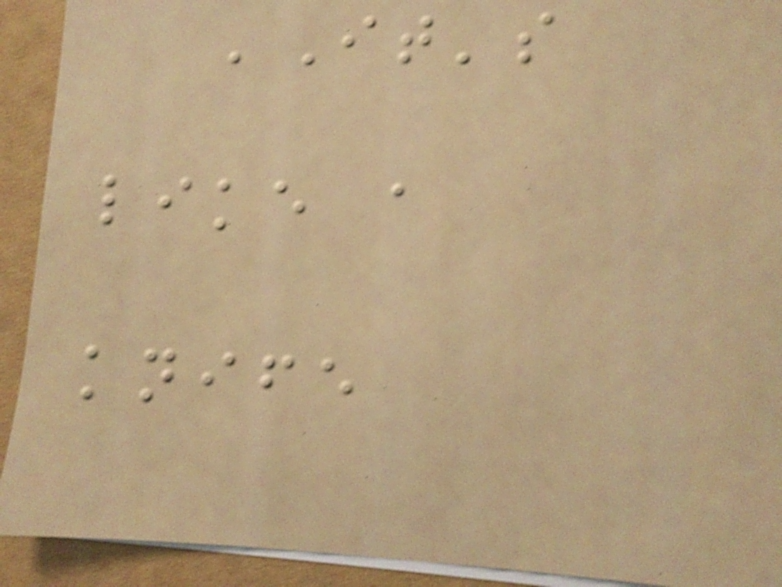'It's
like a
knife
